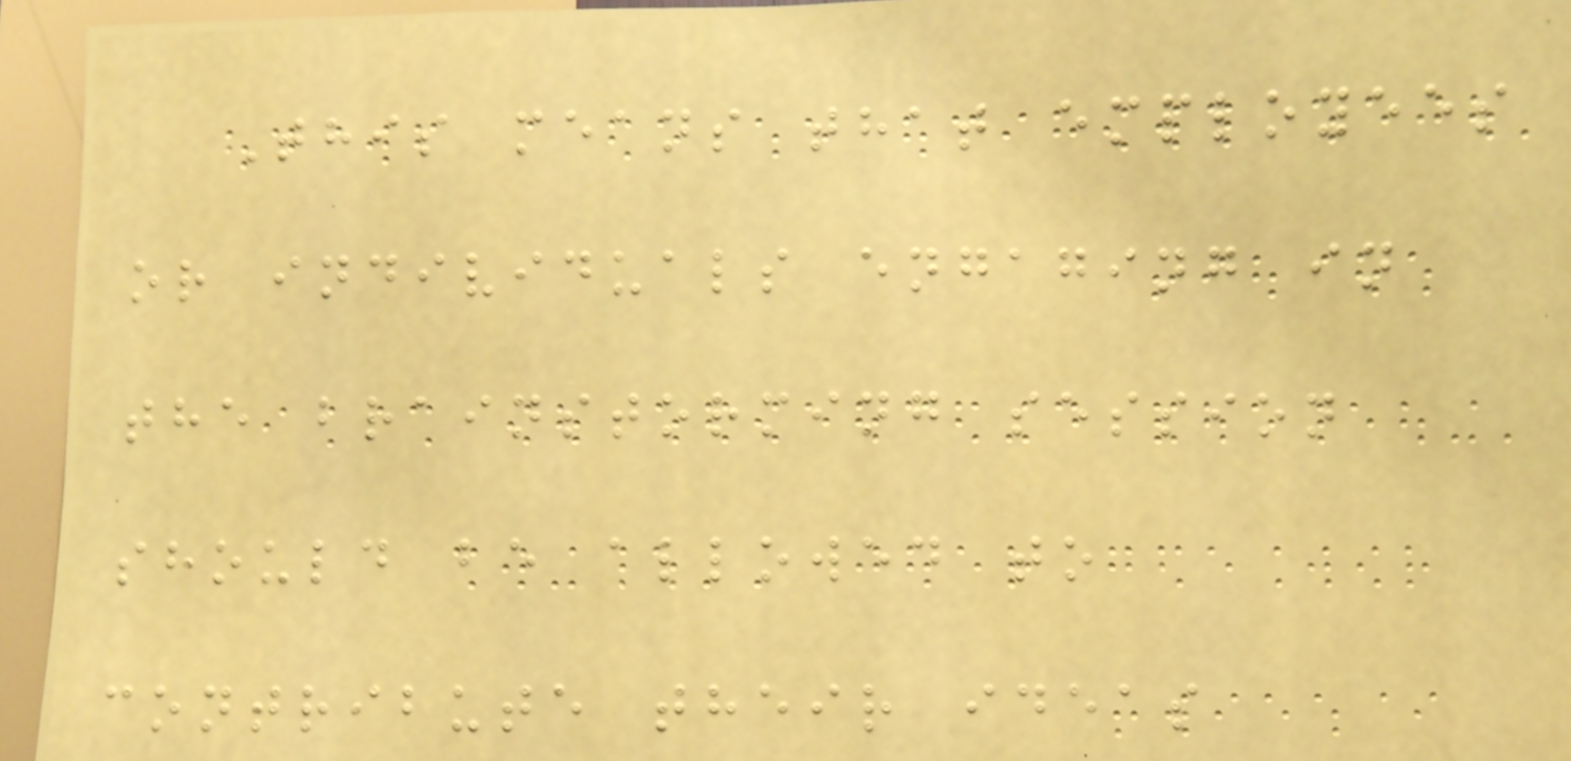This means that employees
or individuals engaging in
the brainstorming session
should be allowed to
contribute their ideas
